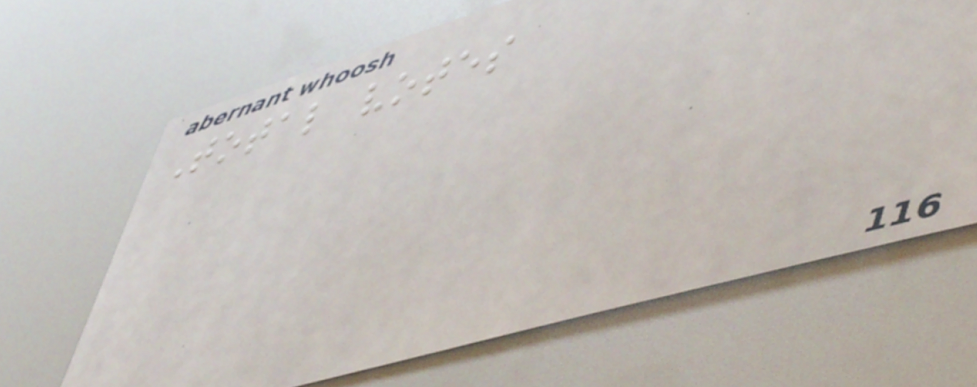Total votes
